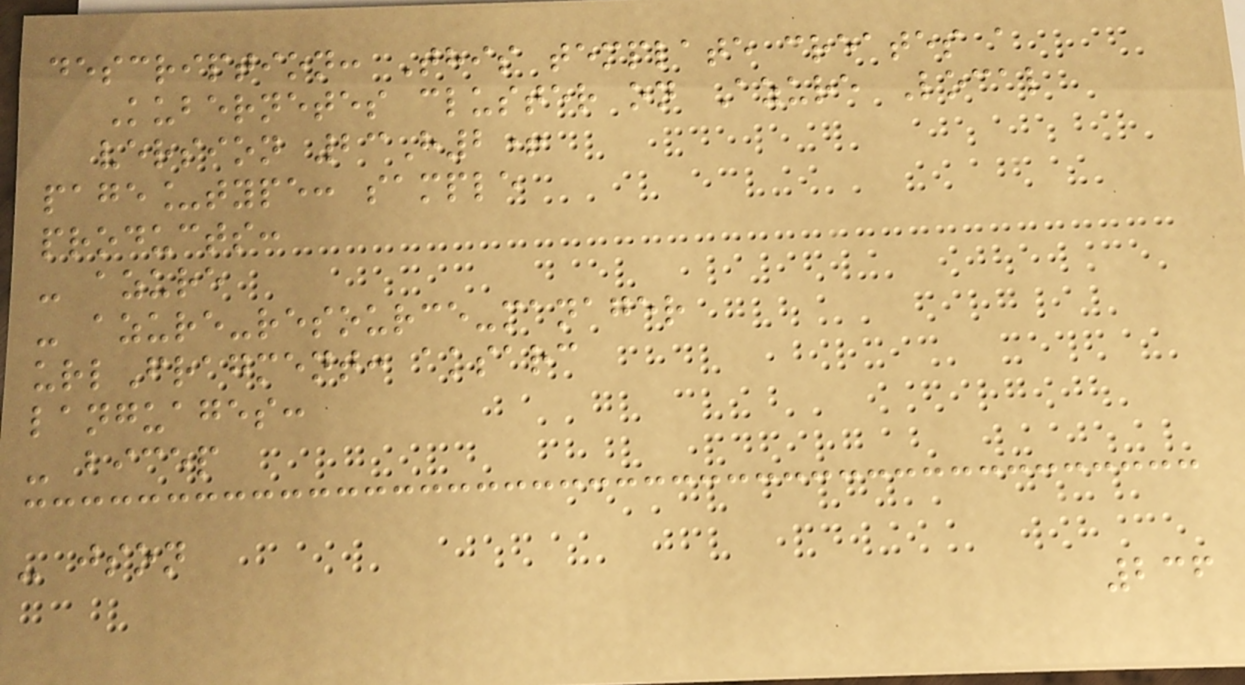description: This template creates a
Kubernetes cluster on Azure Local
version 23H2+
page_type: sample
products:
- azure
- azure-resource-manager
urlFragment: aksarc
languages:
- bicep
- json
236
